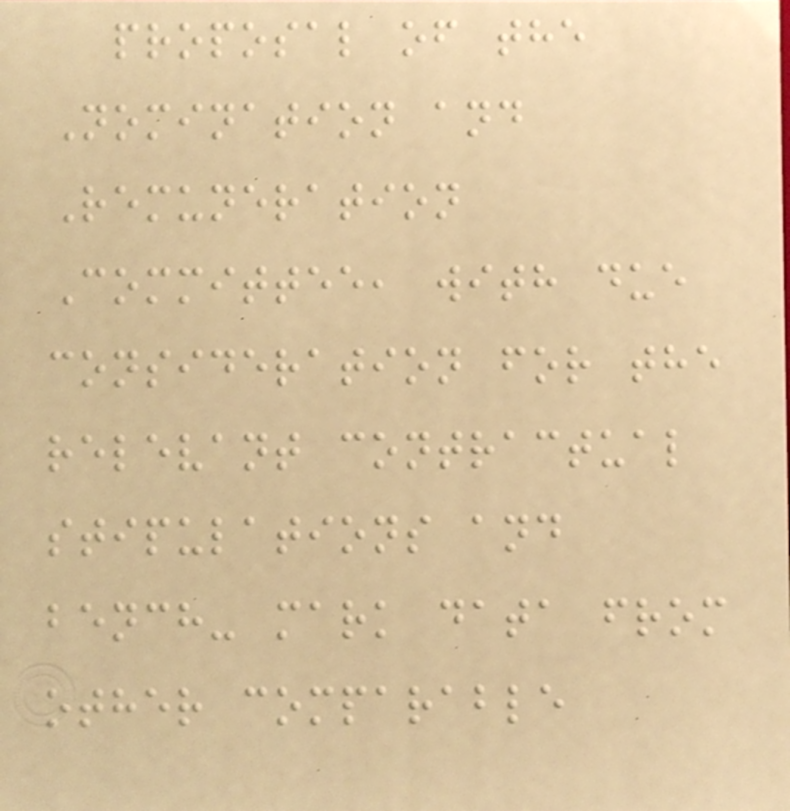proposal of the
Nomination and
Remuneration
Committee, with due
consideration for the
relevant contractual
stipulations and
bench- mark data from
other comparable
